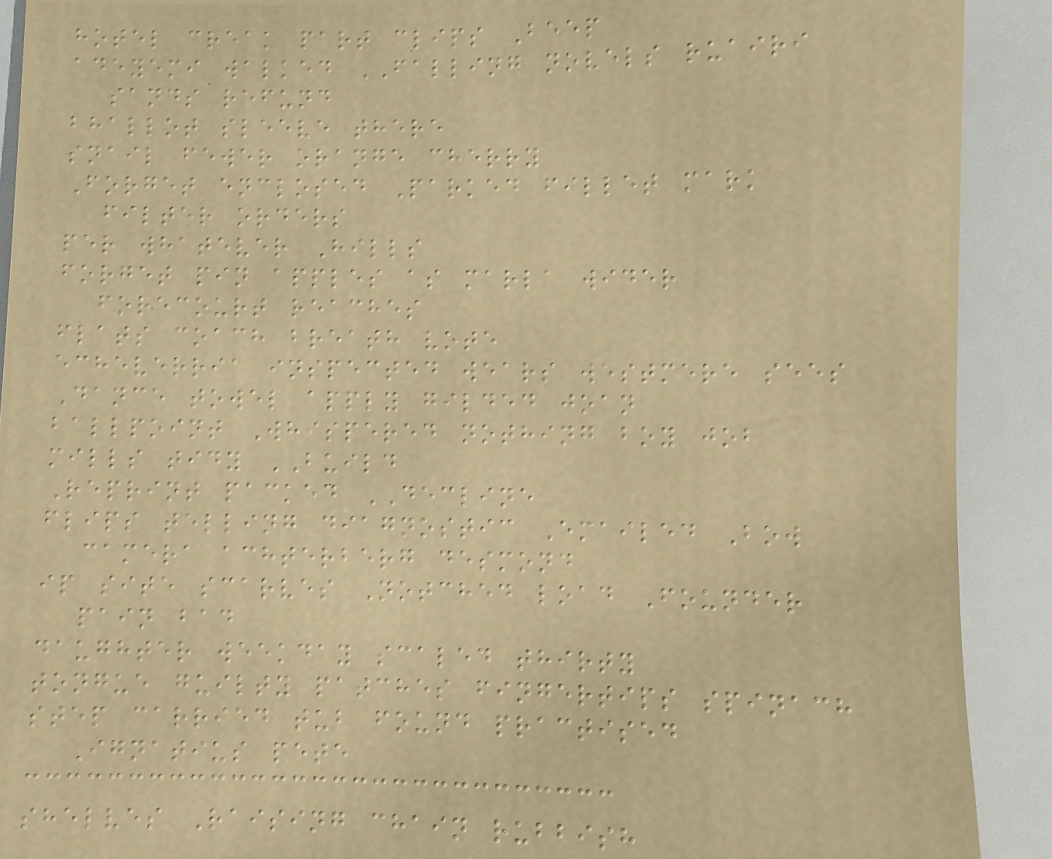hotel creak part clips Beep
adeyemi walked FALLING novels ruairi
sands refund
bhallot sleeve there
snail fewer orange cherry
Forget enclosed Parked fillet mark
filter orders
per whatever Hills
forget pin apples as marla wider
forecourt reaches
flats coach breath vote
echeverria inspected wears westmere sees
Dance towel apply gilded joan
ballpoint Whispered nothing boy job
mills tidy BUILD
Reprint packed DECLINE
flips telling diagnostic Emailed Bow
camera achterberg desmond
ip site scarves Notched load Founder
pain bad
daughter weekday scaled thirty
tongue guilty patches fingertips spinach
step carried tub found practised
Ignatius pete
shelves Raising chain rubbish
